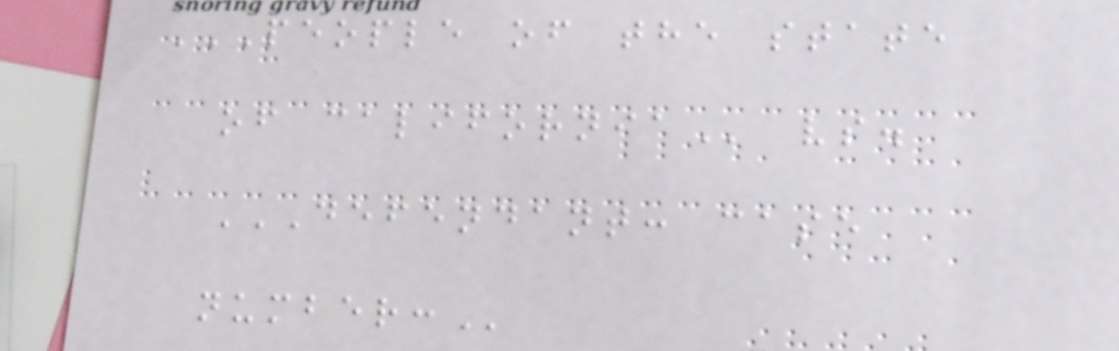PEOPLE OF THE STATE
OF CALIFORNIA vs.
DEFENDANT: CASE
NUMBER:
